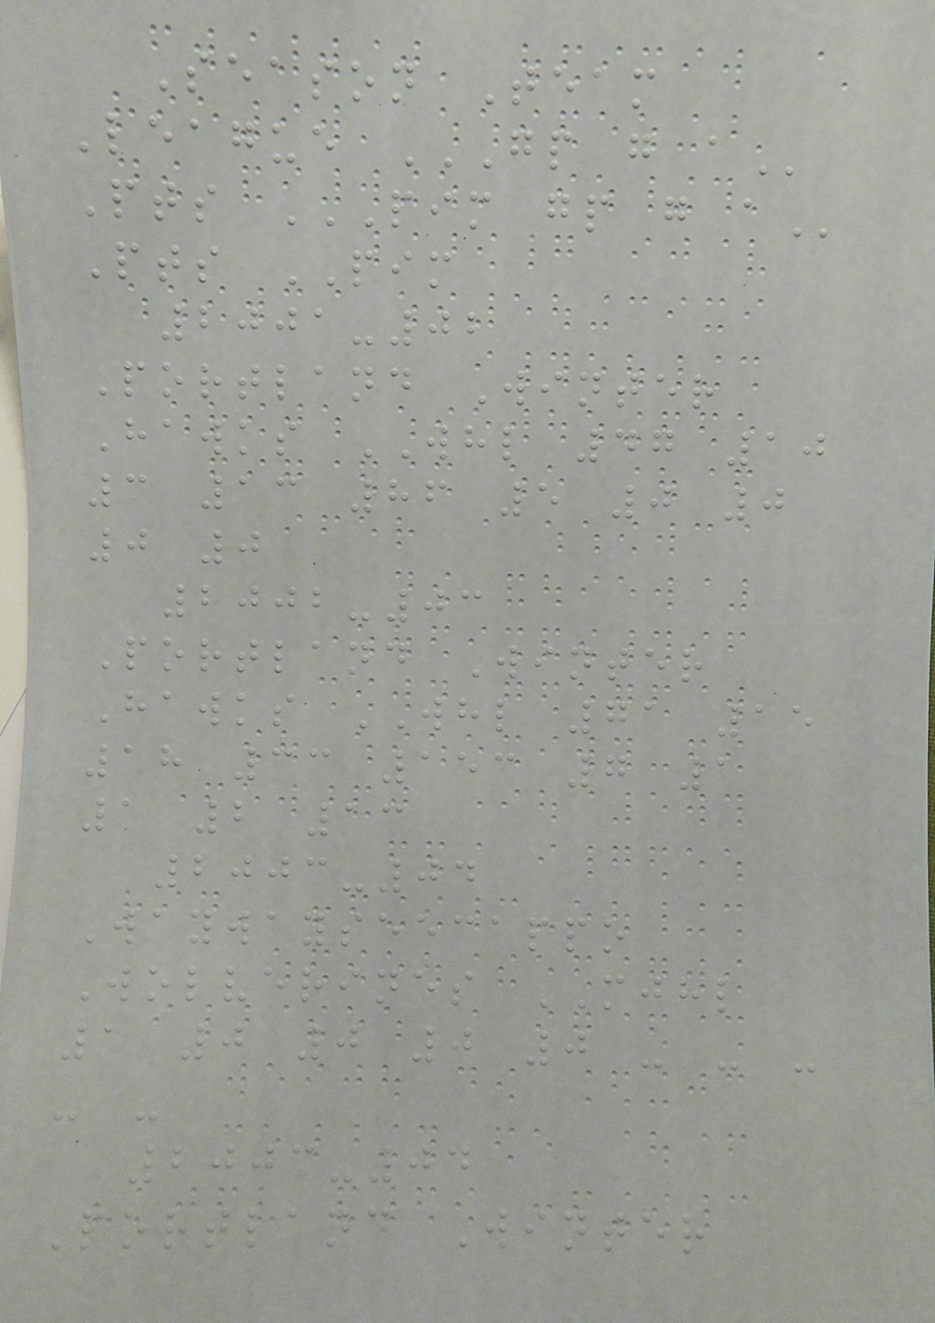Season Team
League GP G A
Pts PIM GP G A
Pts PIM
2001-02
Portland Winter
Hawks WHL 47 10
3 13 86 5 0 0
0 0
2002-03
Portland Winter
Hawks WHL 71 15
18 33 153 7 1
1 2 13
2003-04
Waywayseecappo
Wolverines MJHL
1 0 0 0 0 - - -
- -
2003-04
Portland Winter
